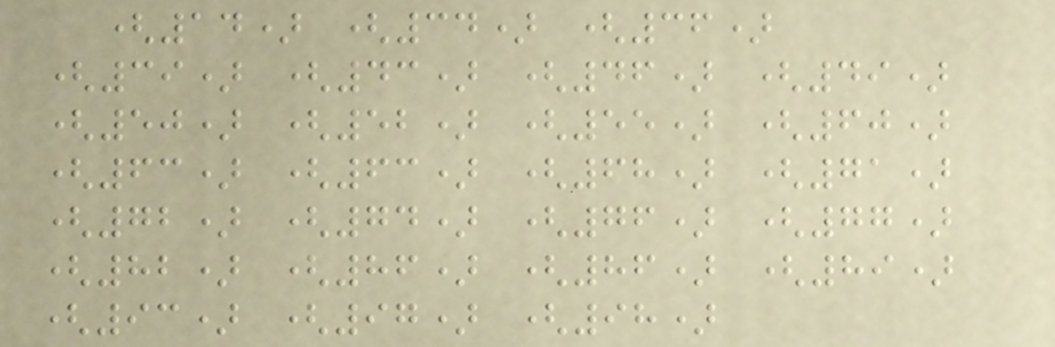(14) (34) (36)
(39) (43) (46) (49)
(50) (52) (55) (60)
(63) (63) (68) (71)
(72) (74) (76) (77)
(82) (86) (86) (89)
(93) (97) (98)
